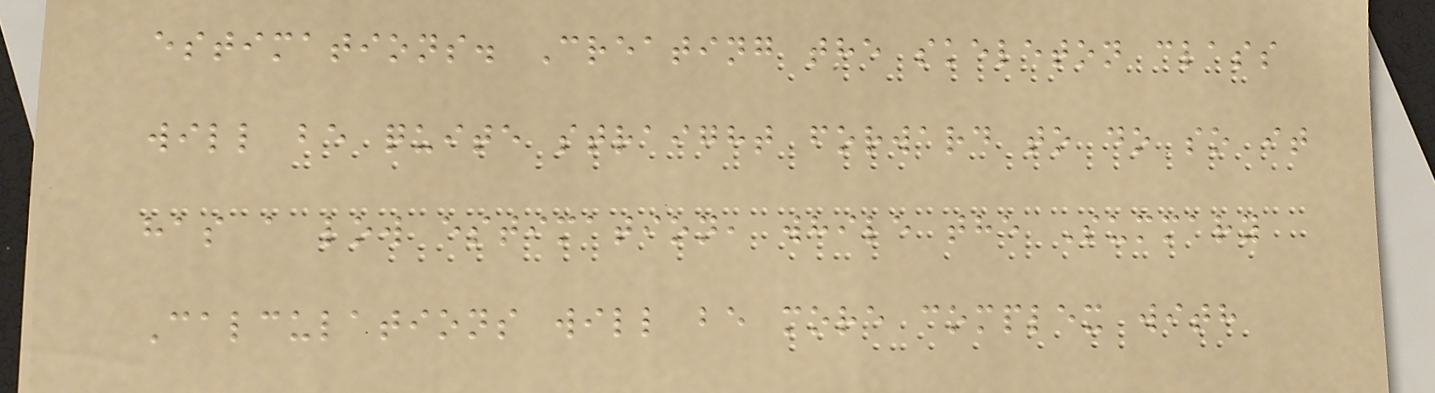estimations. Creating the skeleton class
will be quite straight forward to do so it
has a low estimation, while the Summary
Calculations will be more complex with
